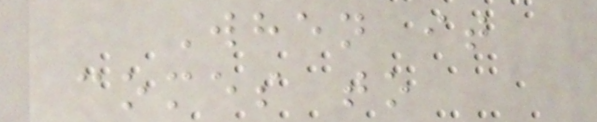When it
comes to
